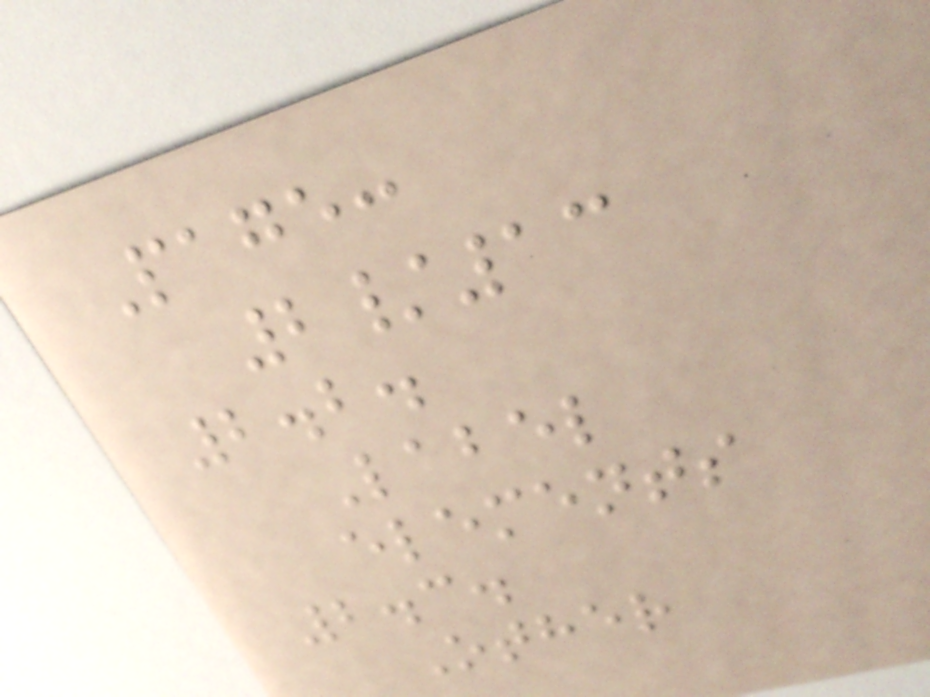Page:
2/13
2.2.
Label
elements
2.3.
Other
